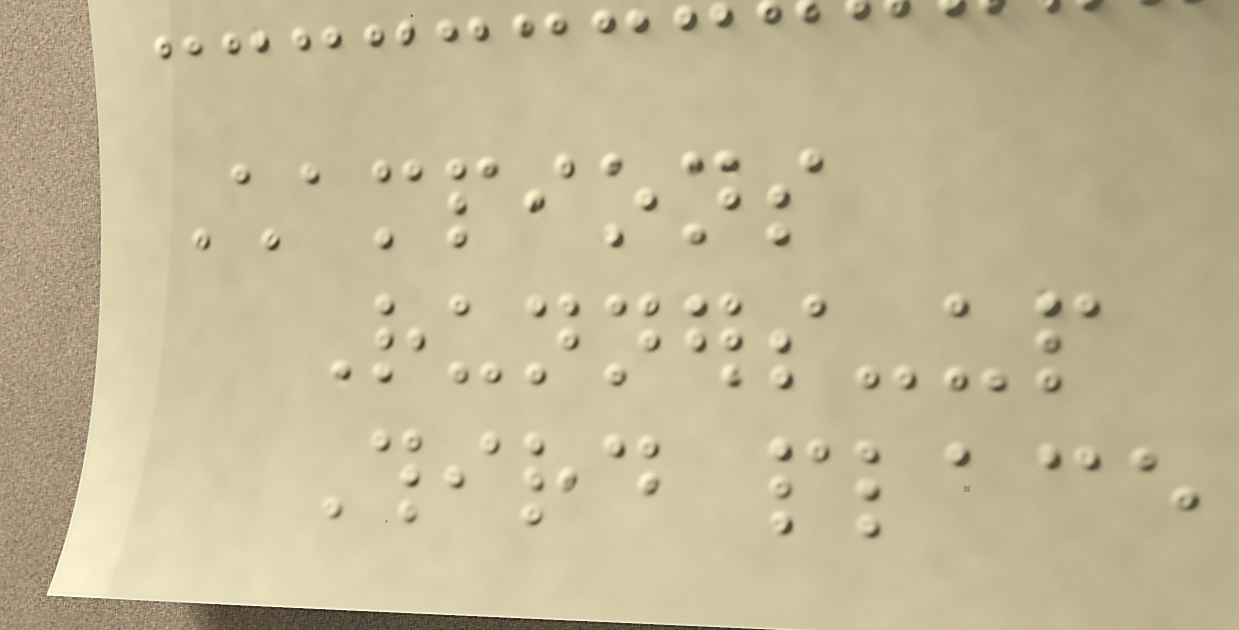Champions
Runners-up
Third place
